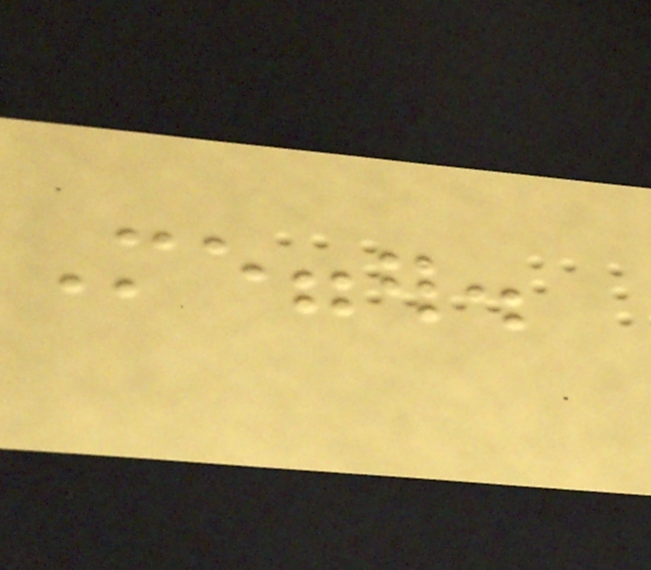Megger.
